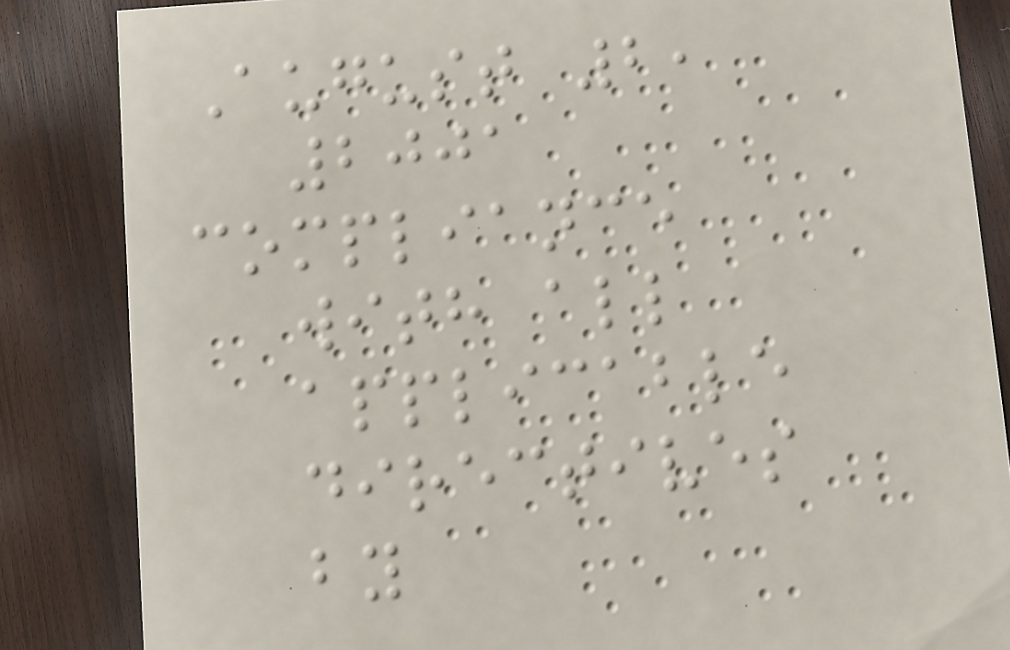August 2,
2001
compliance
with all
applicable
directives
by
